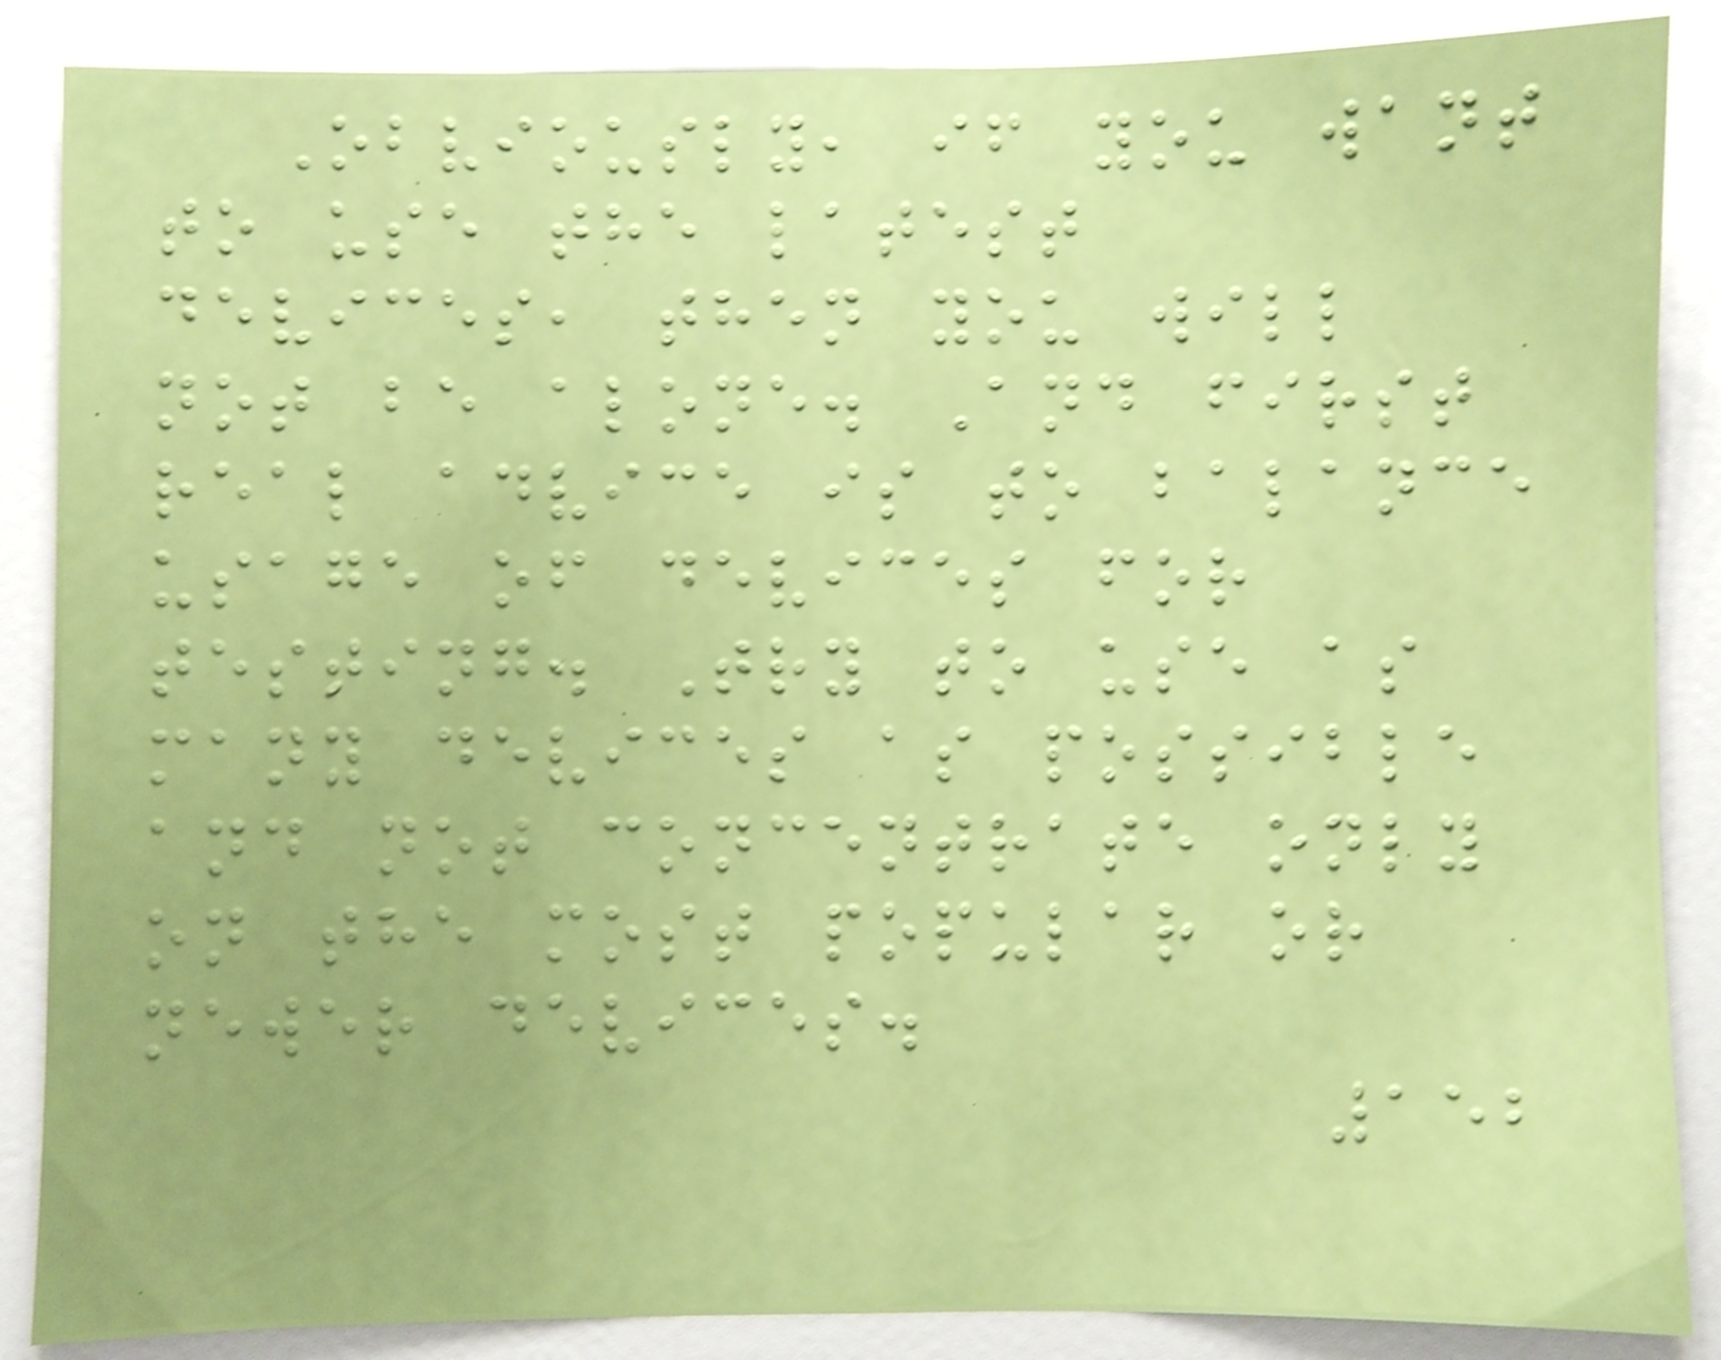Obviously, if you want
to use the latest
devices, then you will
not be alone. And first
real advice is to balance
usage of devices for
testing. Try to use as
many devices as possible
and not concentrate only
on the most popular or
newer devices.
152
